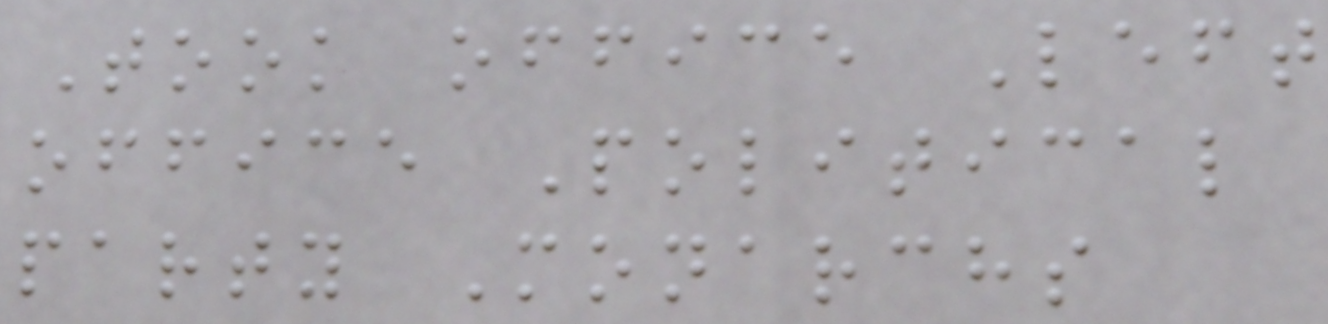Took office Left
office Political
party Monarchs
